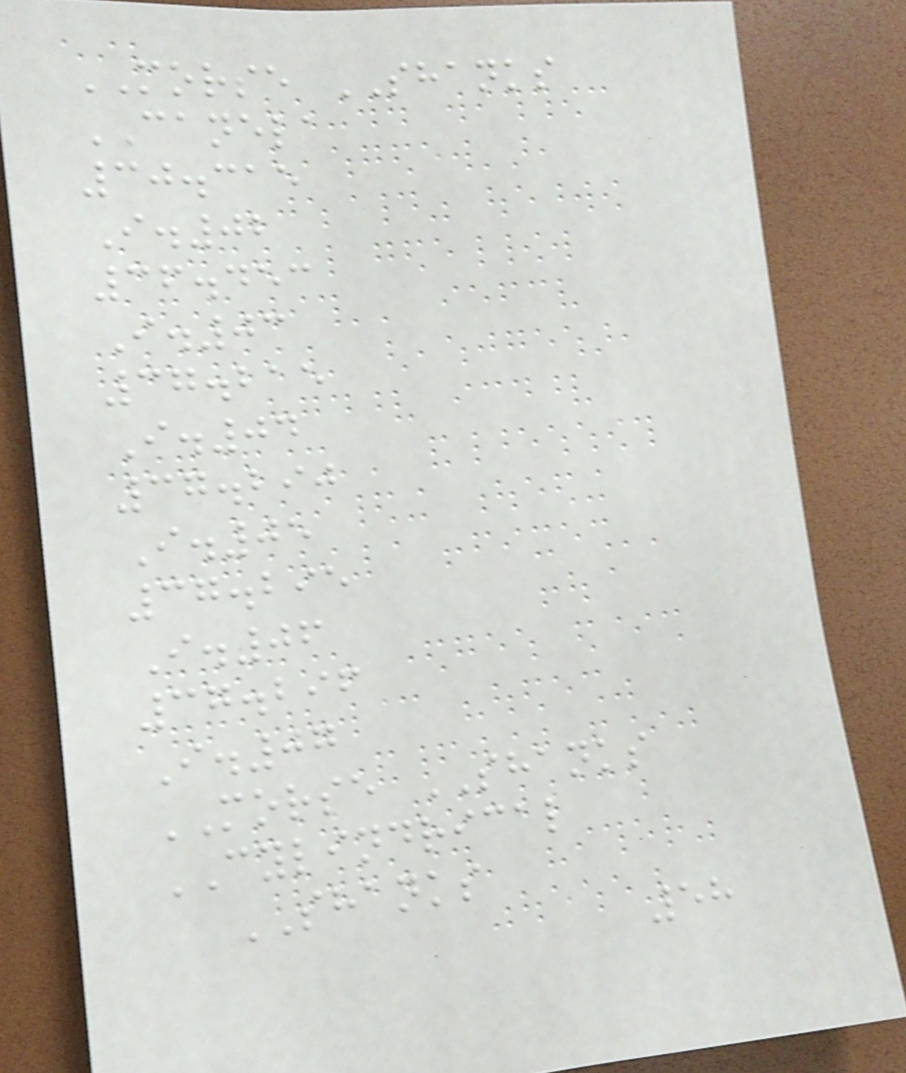MORSE SHANKS
CANELA
30.315
I.02
36.453
I.03
37.215
I.04
37.290
I.05
37.295
I.06
37.296
I.07
MORSE SHANKS
CYLINDRICAL
SHANKS
58
